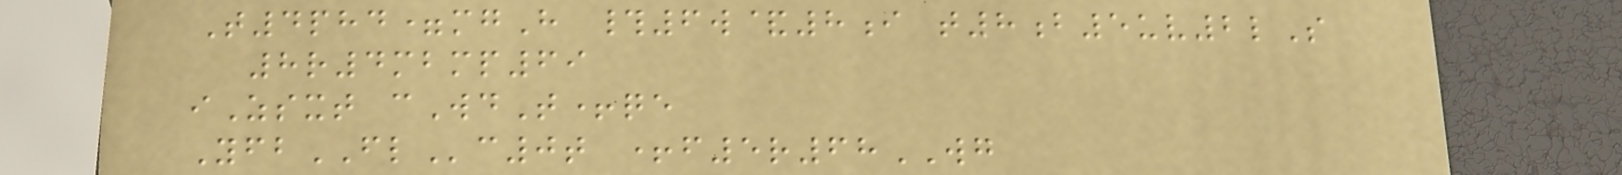T4phd=mgH #6w&8i t8b5uv2lS
8r4mbmp69
iZsxt cWdT+qe
YfbFLc0t +f5r68WG
